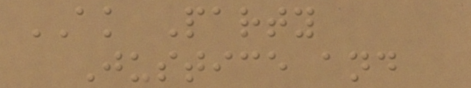AK Party
Justice and
